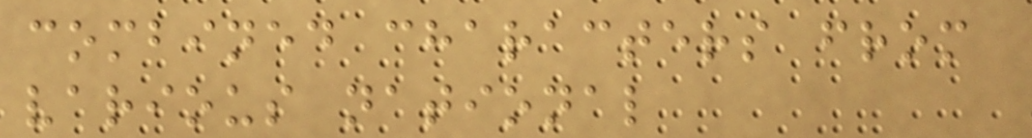combined characters from
various national
